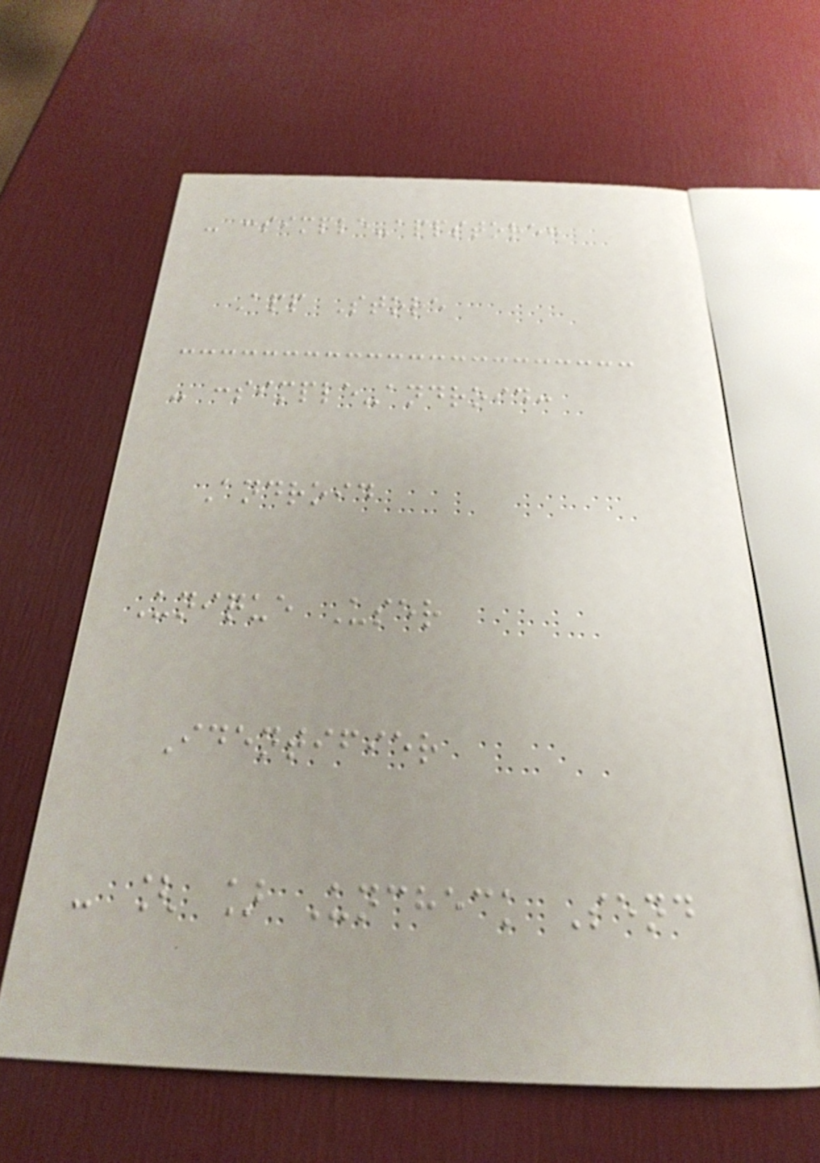- :simple-appstore:
App Store
- :simple-android:
Android
Unique User
Identifier
- [ ] Uncheck Send
